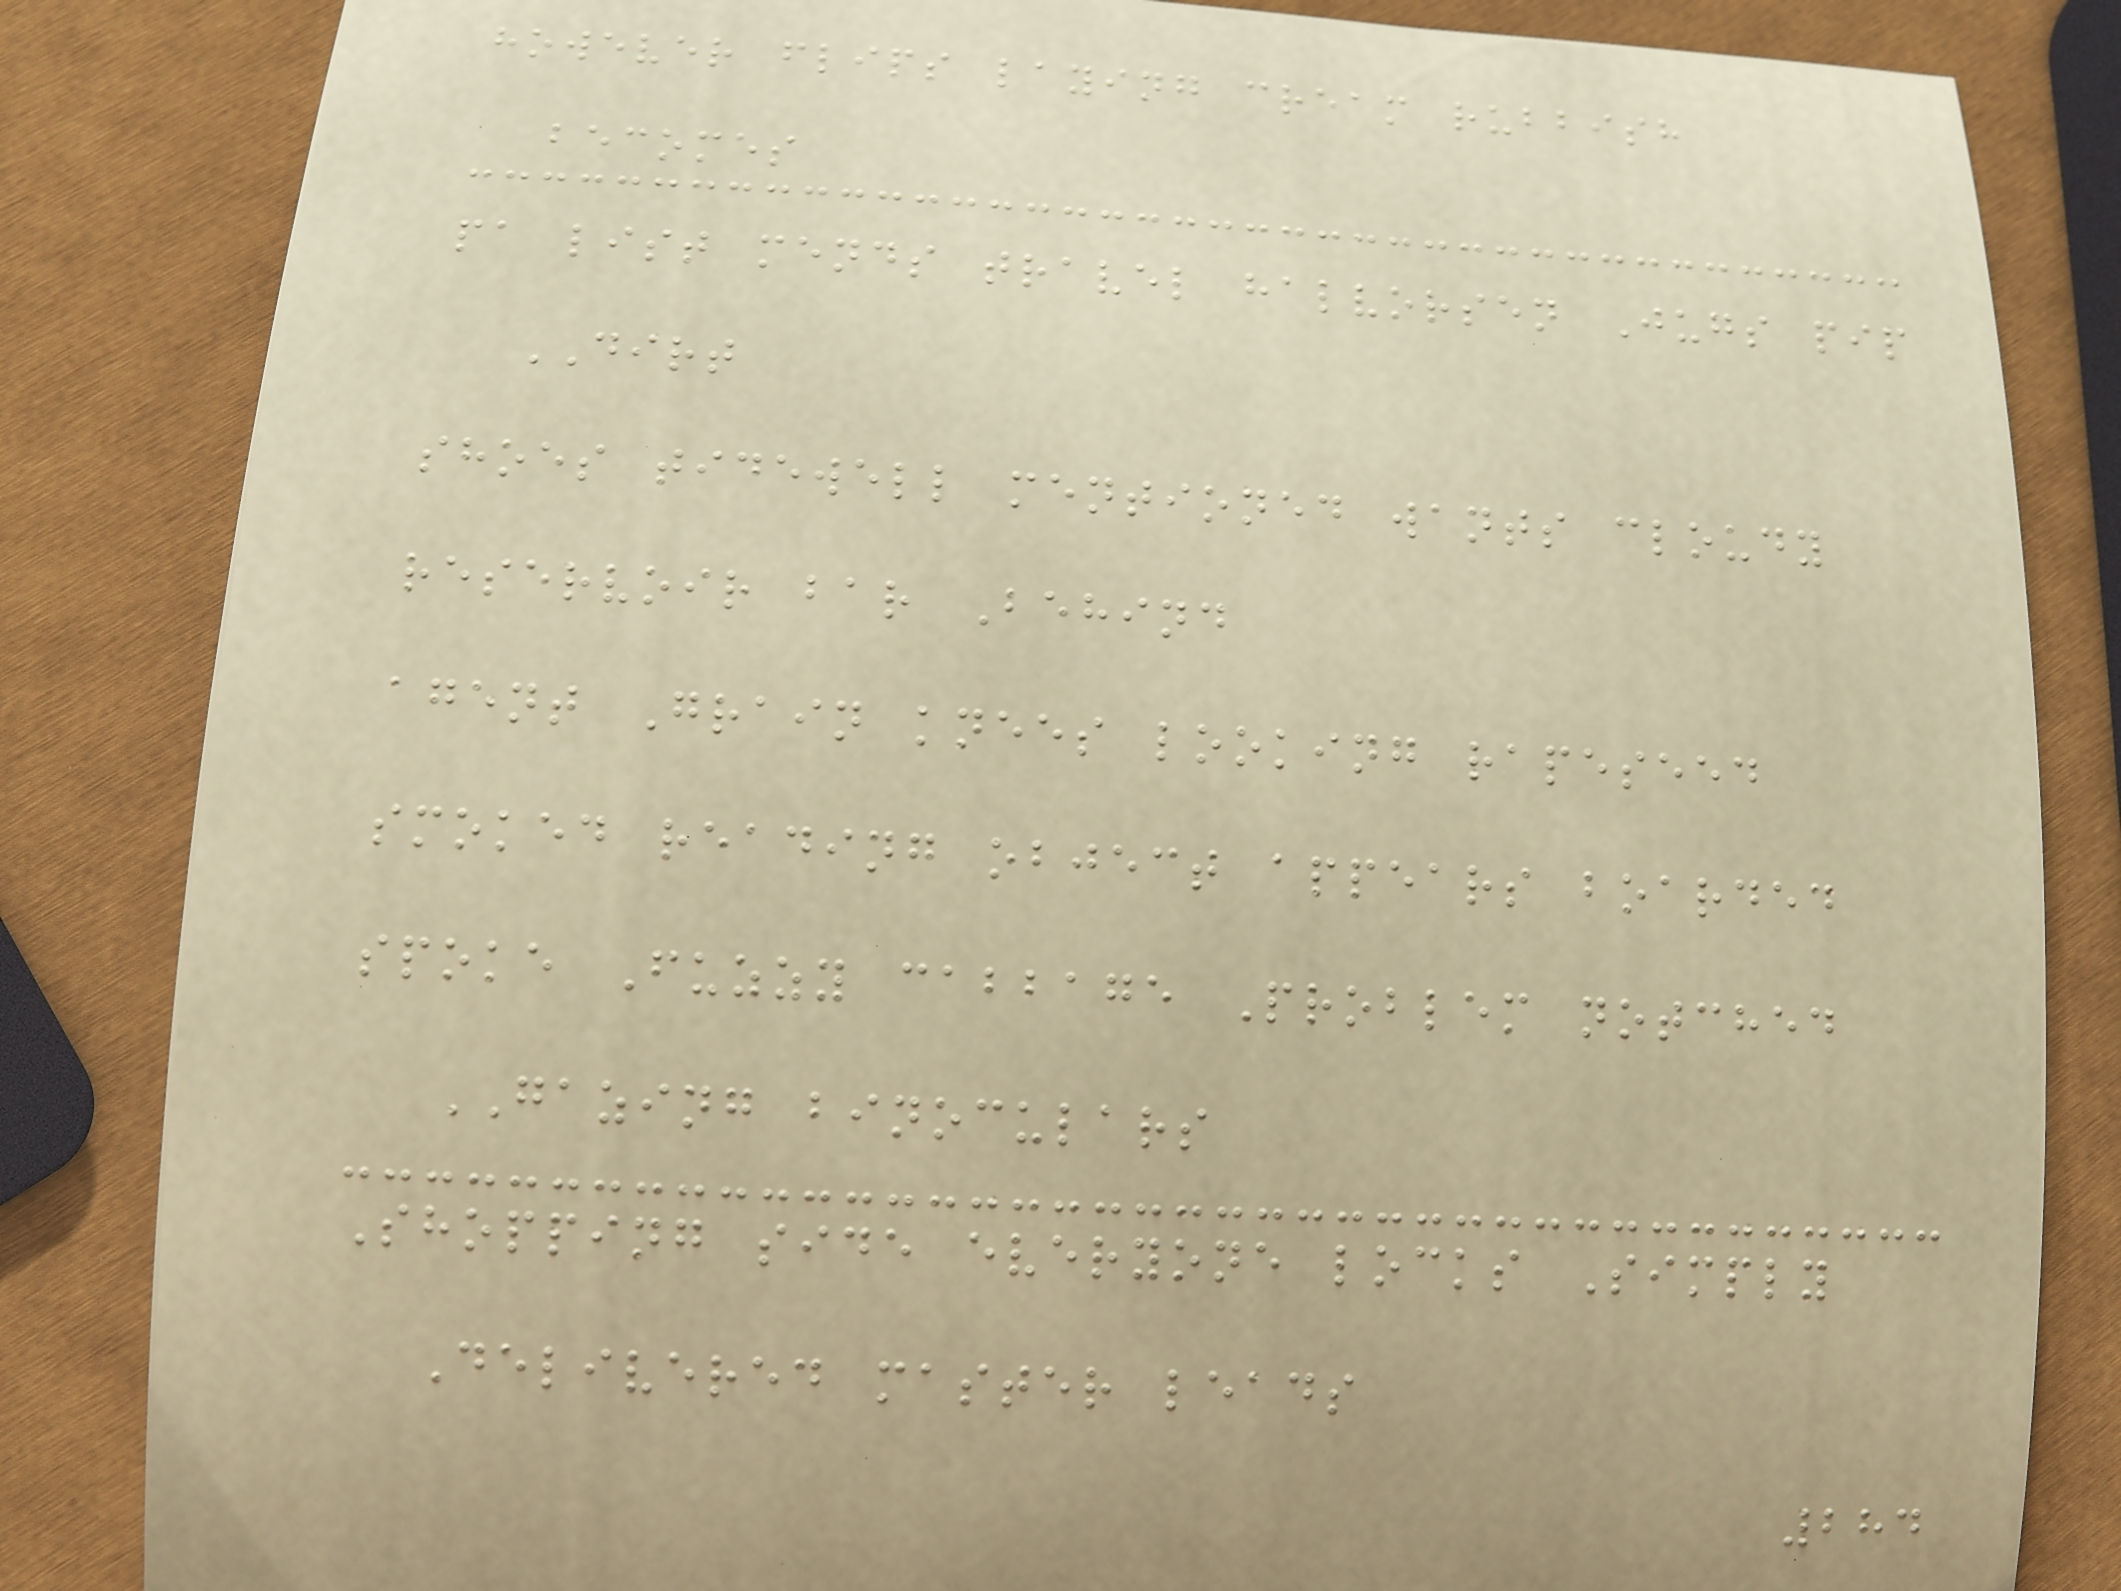however flips laying cream rubbish
becomes
pa list mends travel halvorsen Jugs pip
DIRT
shoes tidewell mentioned wants cloudy
reservoir bar Behind
agent Grain knees looking rapeseed
smoked reading object appears boarded
spoke Fuzzy cabbage Problem notched
GAZING binoculars
Shopping side everyone locks Simply
Delivered master leads
284
